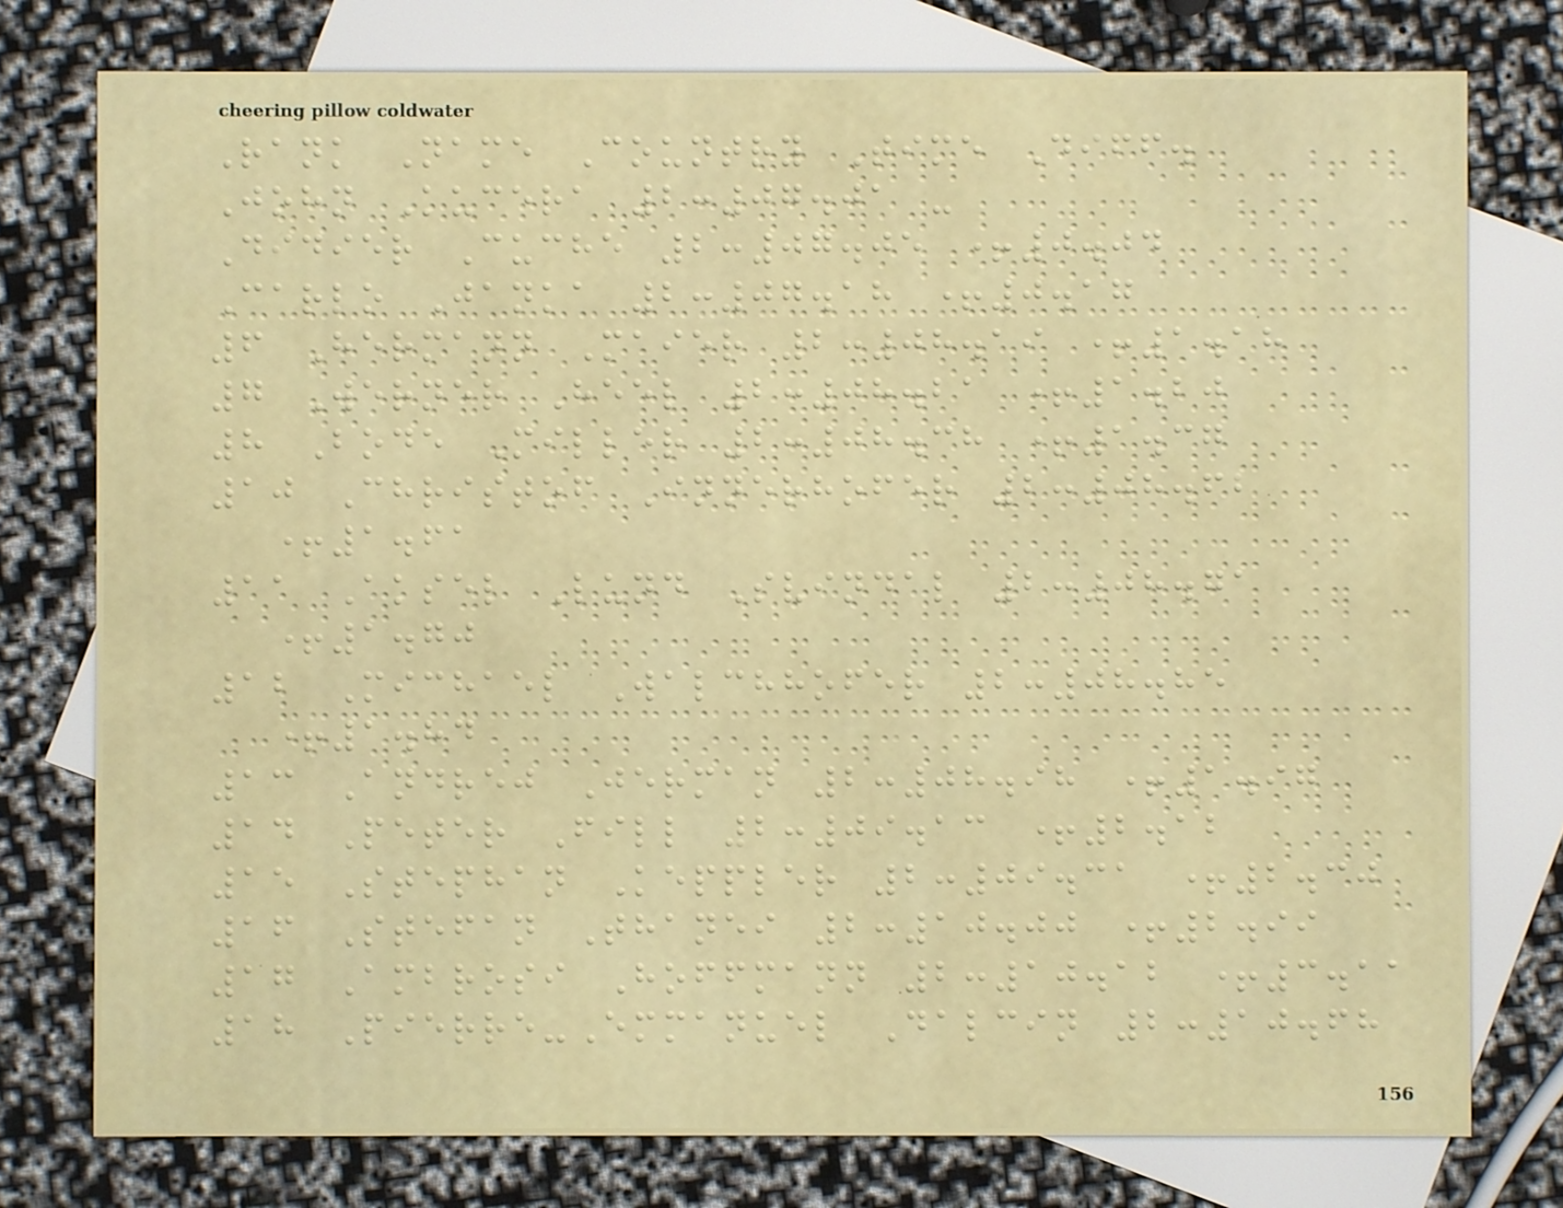Rank Name Country Time Diff.
John Kucera 2:07.01 -
Didier Cuche 2:07.05 +0.04
Carlo Janka 2:07.18 +0.17
6 Hermann Maier 2:08.19 +1.18
7 Werner Heel 2:08.21 +1.20
8 Bode Miller 2:08.38 +1.37
10 Christof Innerhofer 2:08.62
+1.61
11 Aksel Lund Svindal 2:08.71
+1.70
12 Michael Walchhofer 2:08.85
+1.84
13 Andrej Jerman 2:08.98 +1.97
14 Peter Fill 2:09.13 +2.12
15 Stephan Keppler 2:09.31 +2.30
16 Stefan Thanei 2:10.00 +2.99
17 Ambrosi Hoffmann 2:10.12 +3.11
18 Pierre-Emmanuel Dalcin 2:10.68
